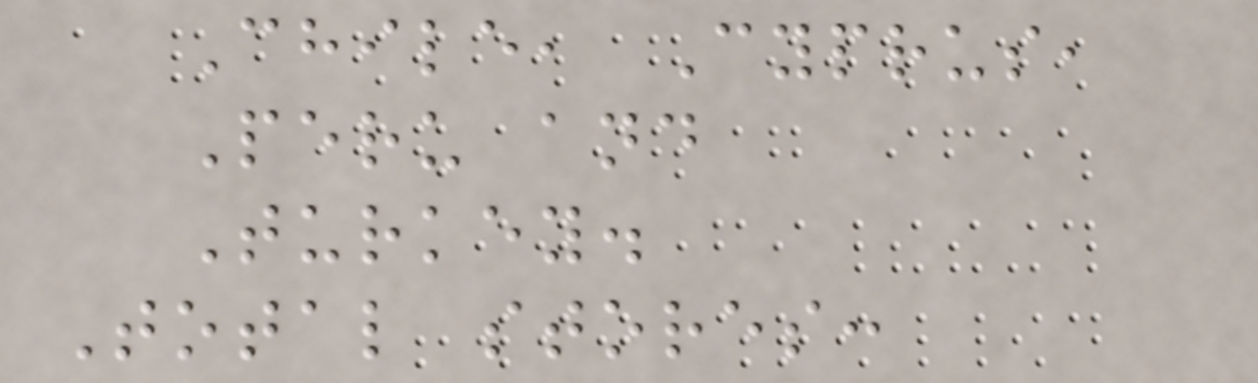Chile, Cyprus,
Peru and
Turkey.
Total stores:
